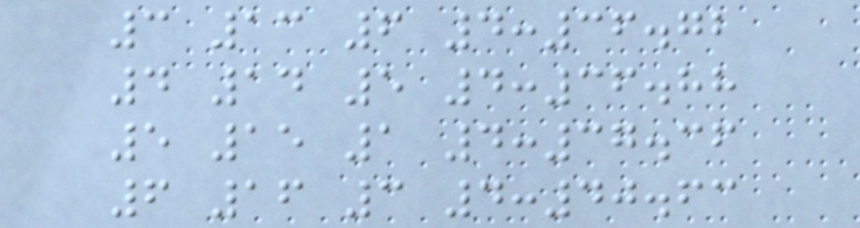3 13 6 4:36.72
4 14 5 4:36.88
5 15 1 4:37.36
6 16 3 4:40.63
